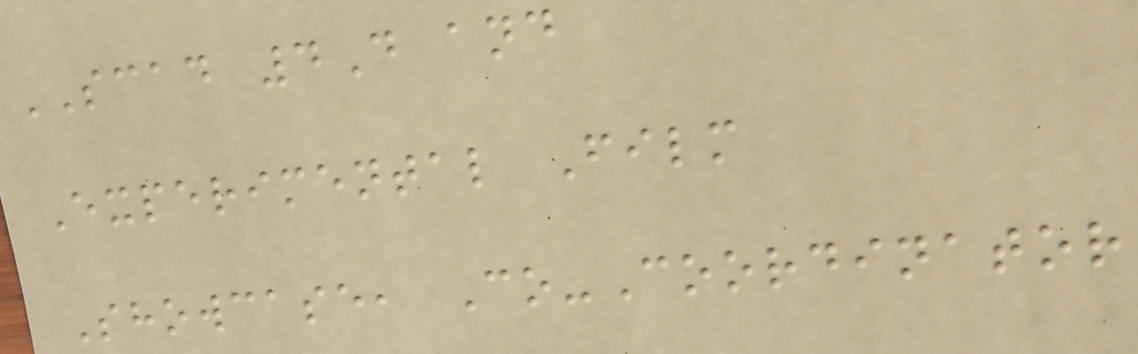SCAD 4D and
Experimental Film
Showcase, Co-Coordinator
